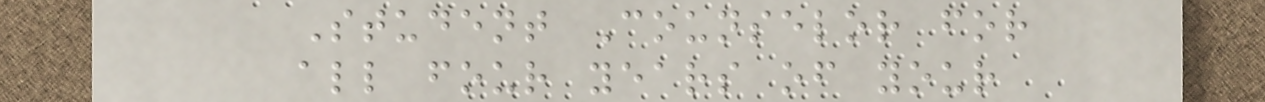Student Counselor for
all four years of your
